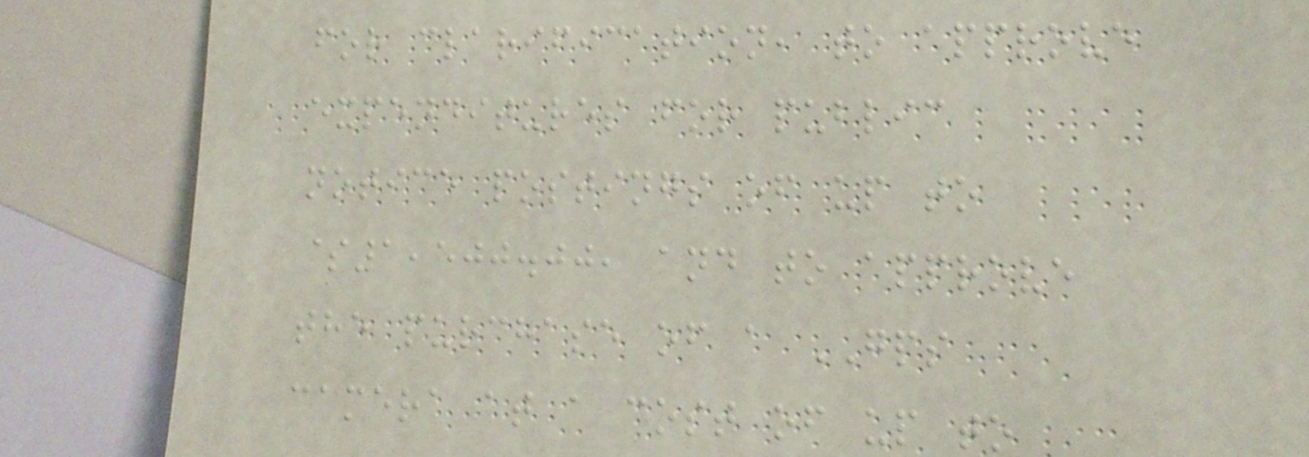for clarification, to approve
expenditures for public
notice postings of up to
$1,500.00, and to approve
the purchase of a GPS
camera at a cost of up to
